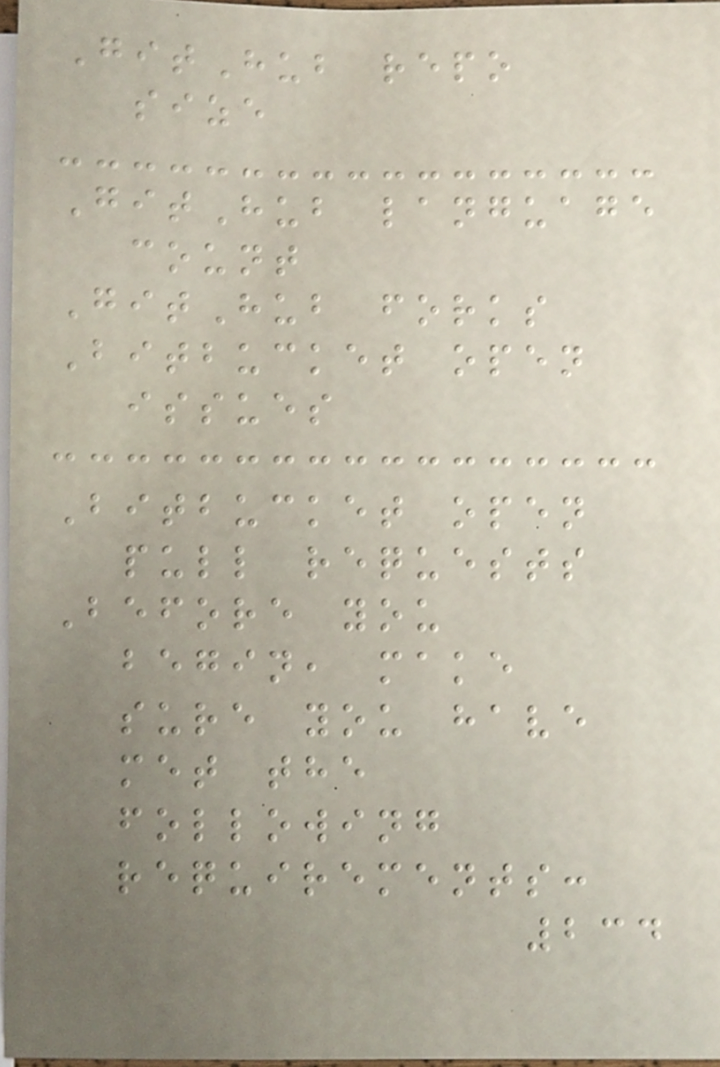GitHub repo
size
GitHub language
count
GitHub forks
Bitbucket open
issues
Bitbucket open
pull requests
Before you
begin, make
sure you have
met the
following
requirements:
234
